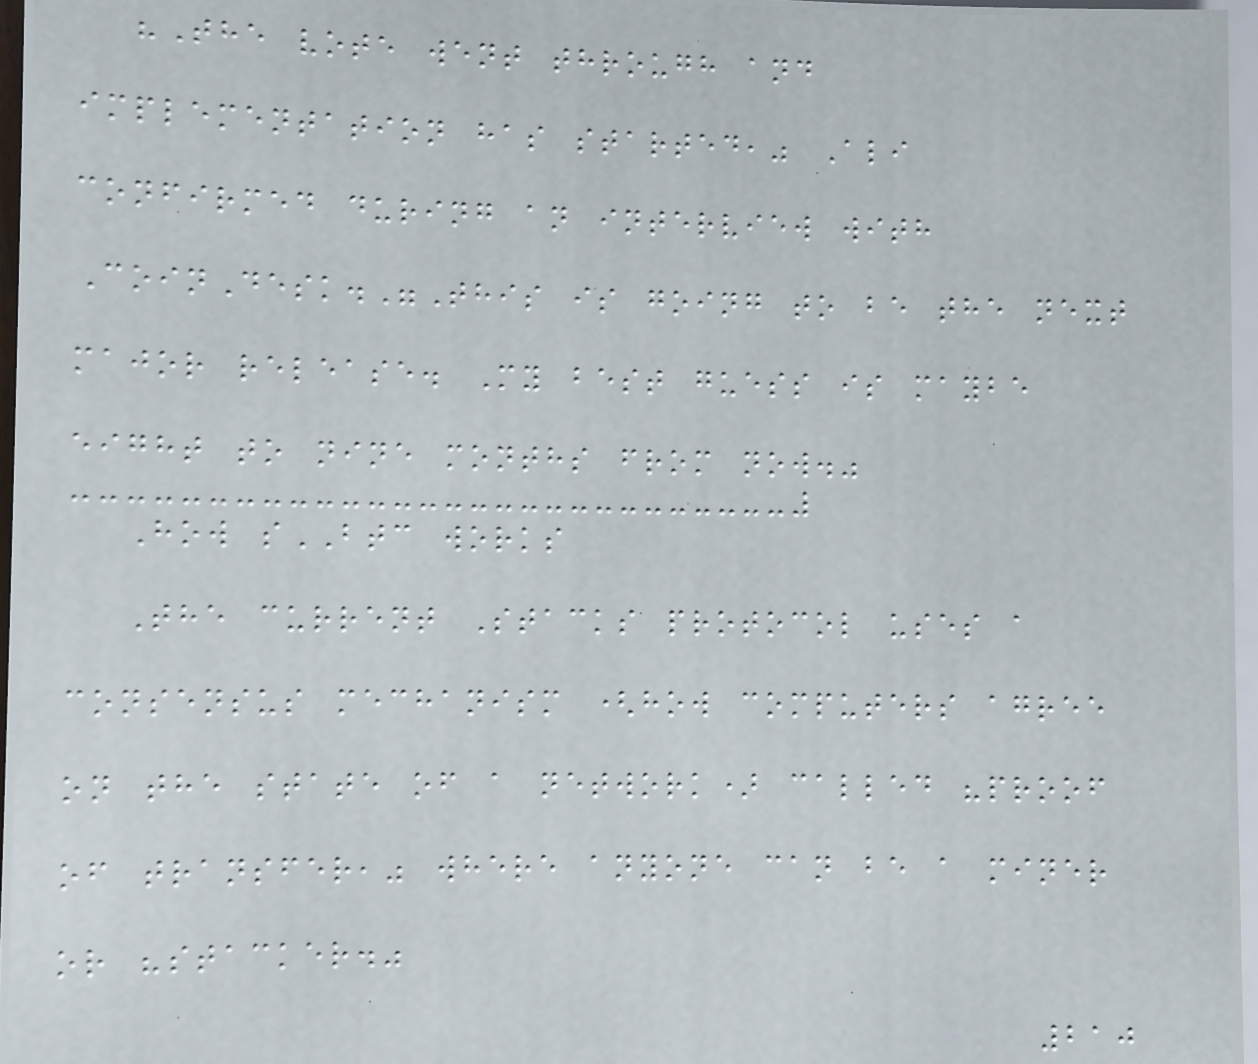"The vote went through and
implementation has started," Ali
confirmed during an interview with
CoinDesk."This is going to be the next
major release. My best guess is maybe
eight to nine months from now."
How sBTC works
The current Stacks protocol uses a
consensus mechanism (how computers agree
on the state of a network) called "proof
of transfer," where anyone can be a miner
or "stacker."
210
